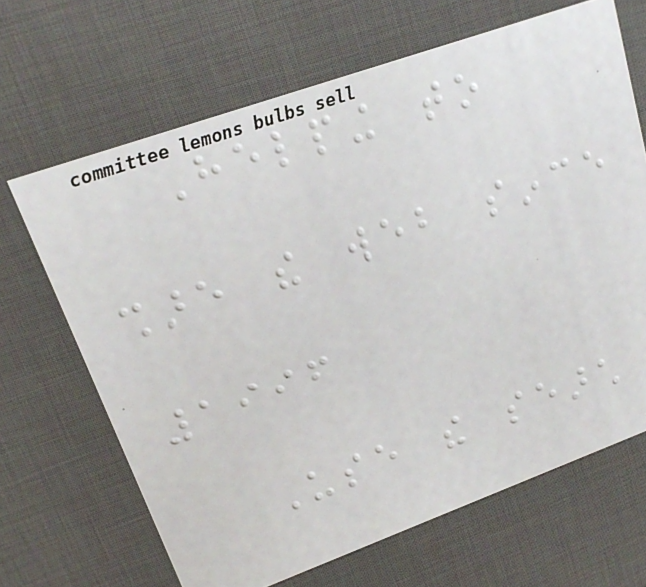Helping to
share the web since
1996
Use the search
